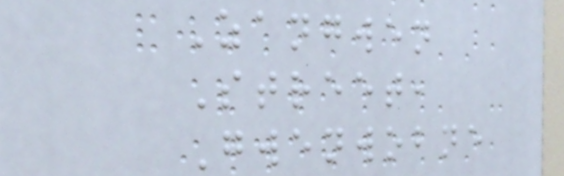Zangwen
Street,
Gwenwobne
